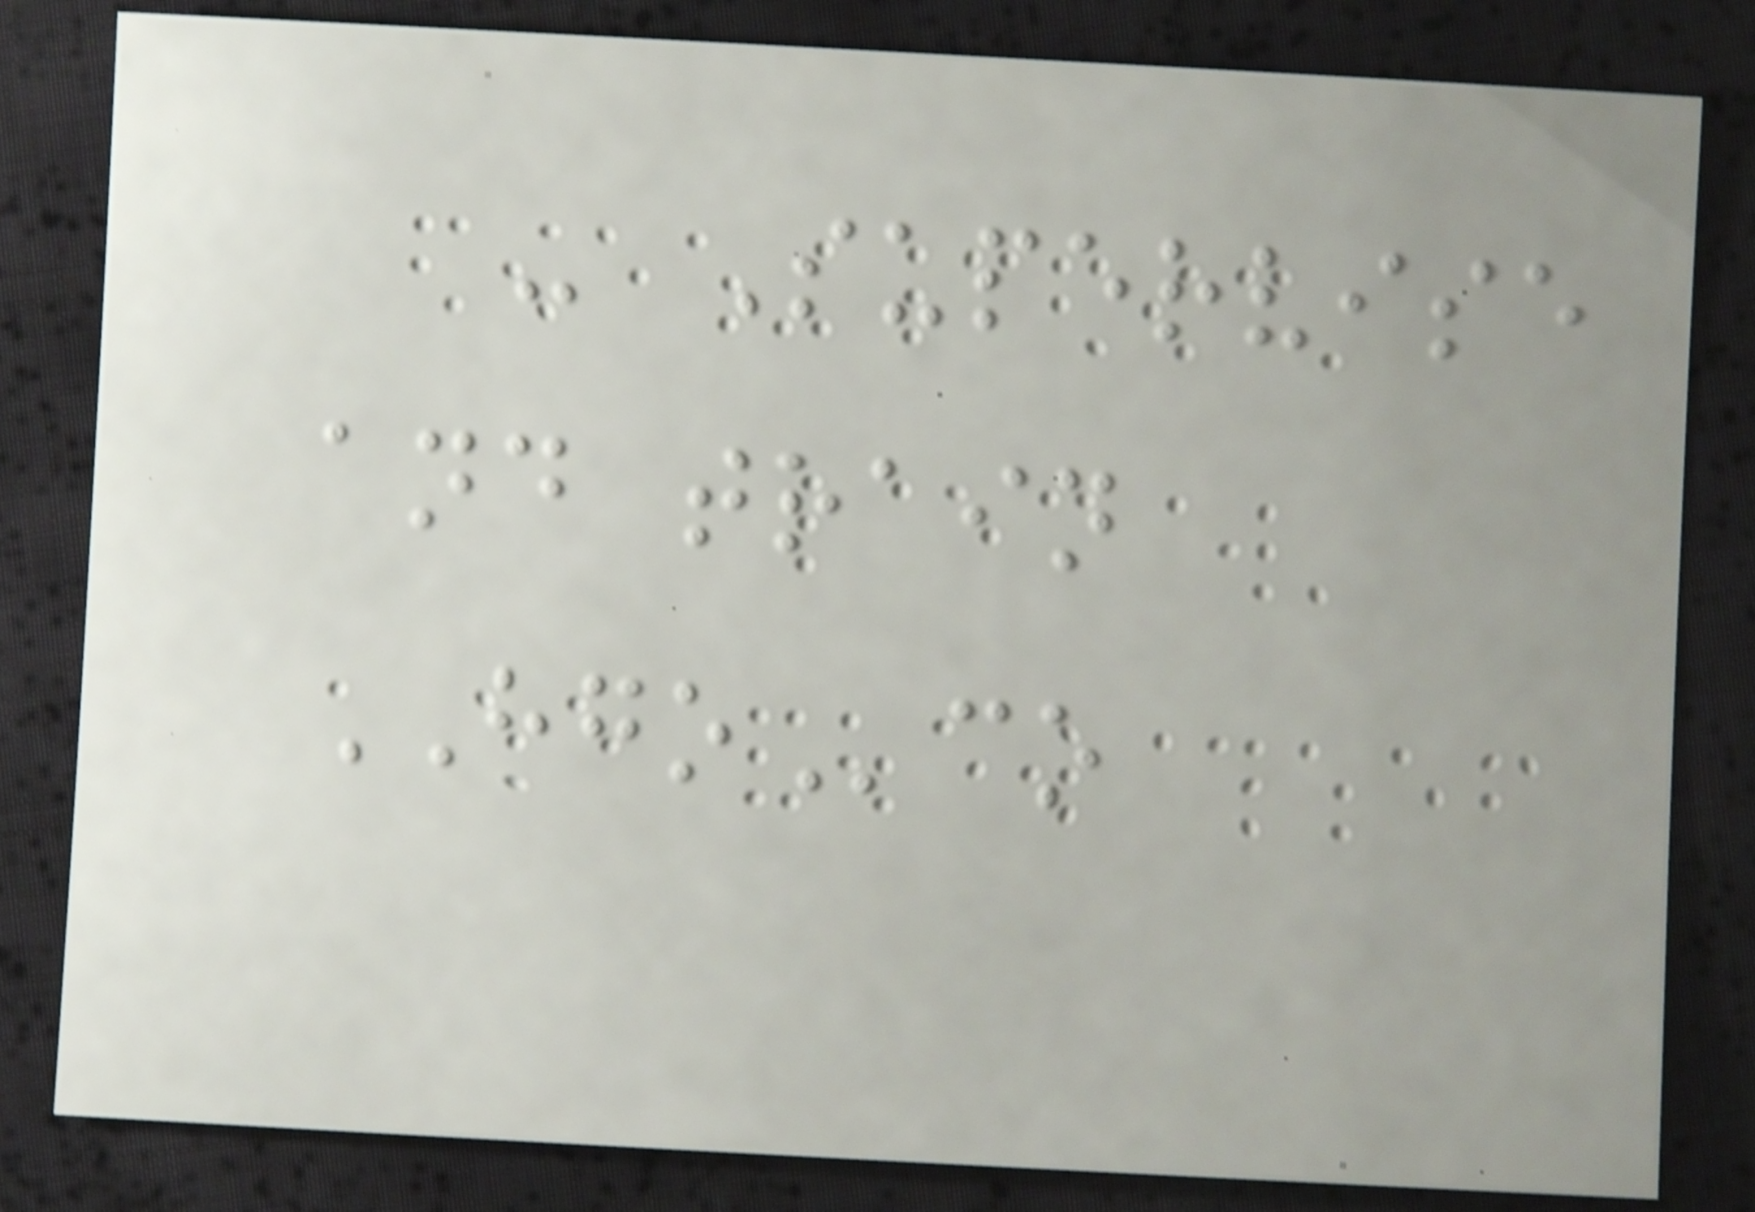- Supervise
and train
HGOco
